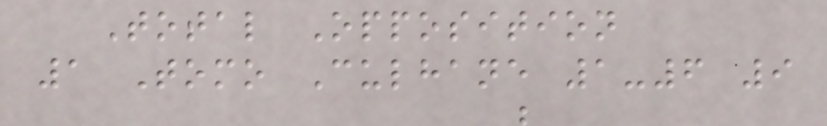Total Opposition
1 Tomo Culhane 1-6 9
